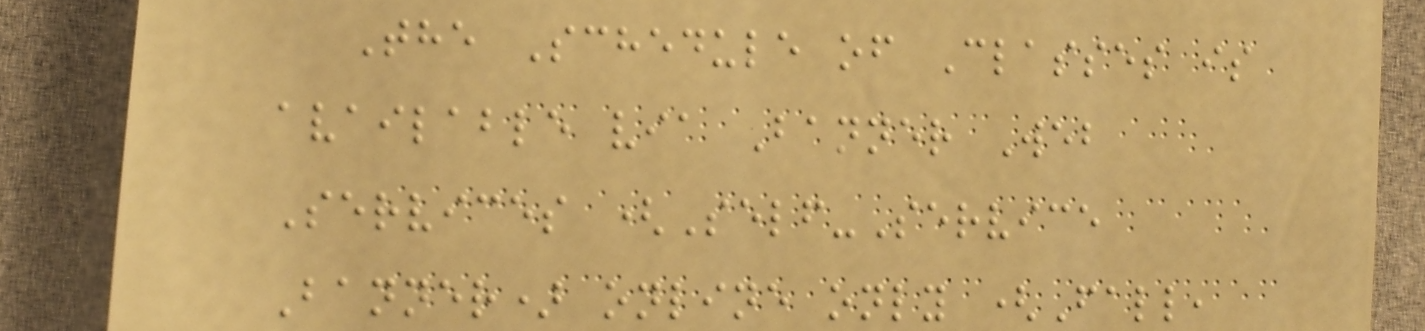The Schedule of Classes is
available via Banner Web
Services (Self-Service
Banner) online only (Fall,
